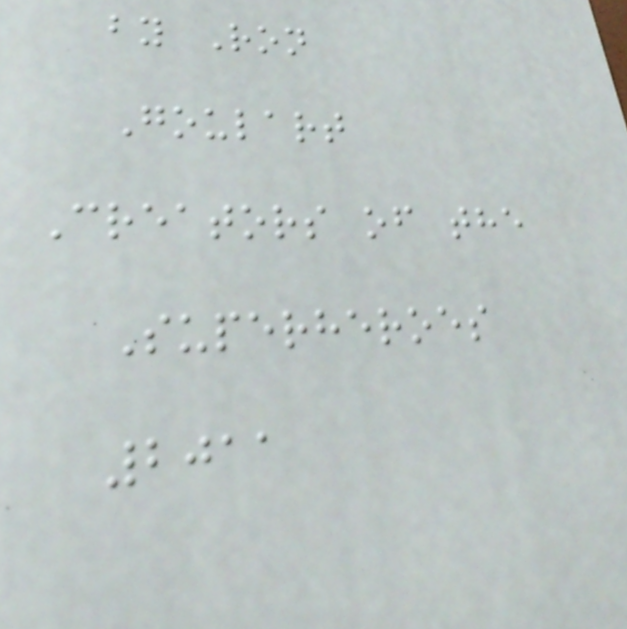by Ron
Goulart
Creators of the
Superheroes
2011
